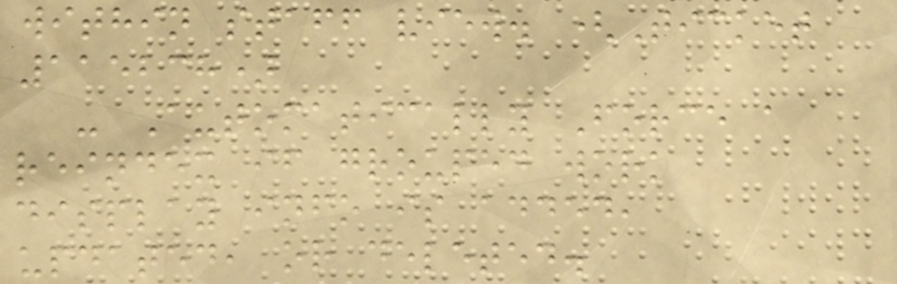within staff view. (Ticket
115238)
- Automatically Force a
reindex if grouped work
display info is added,
updated, or deleted.
